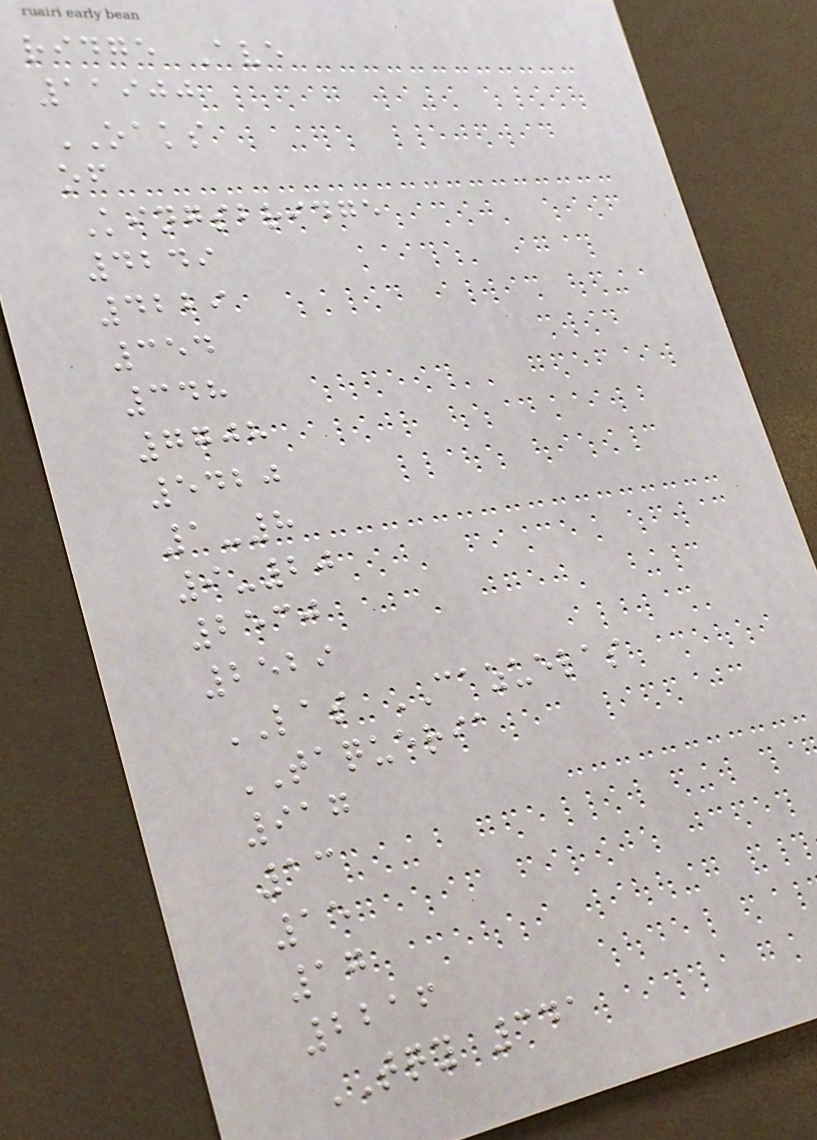ridge Ave
11900
OAKS
of
Kingsbridge
4249
4229
354
348
7708
5420
1-8
9-20
2530
2529
LAS CAZUELAS
TAQUERIA
917
13
15
17
2216
TQY 341
